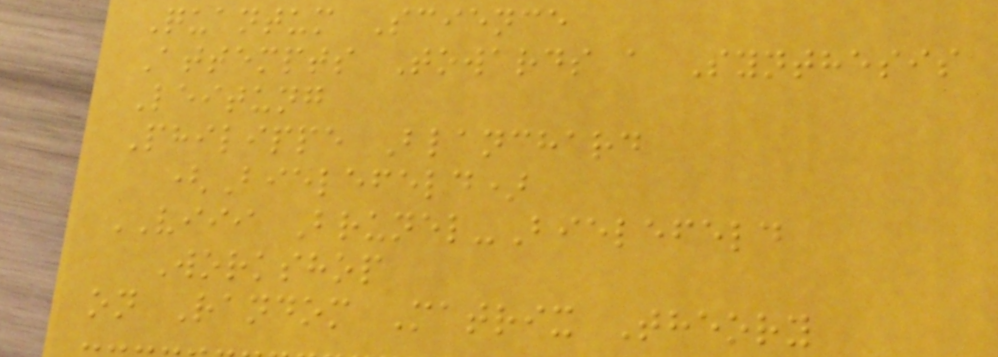Quantum Science
Attempts Towards a Synthesis
Leitung
Philippe Blanchard
(Bielefeld)
VIII Brunel-Bielefeld
Workshop
on Random Matrix Theory
